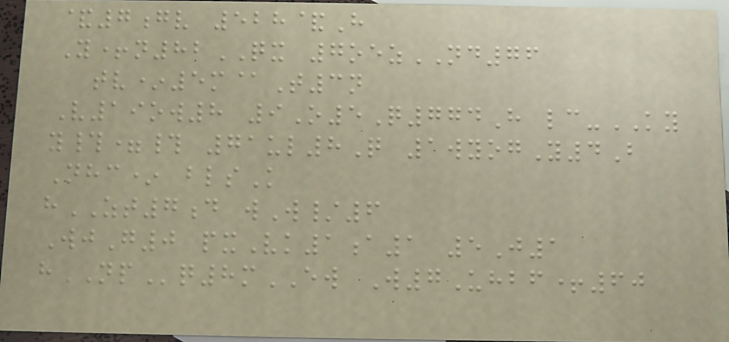&7gv 528&H
Y+n82QX 7oezND76
tv*5m@T3n
V19ow8 9O5Q774H lc-KY
y#=# 71ul8Q 1wyogY4B
Nhc* blsK
hZT7d wW/6
WjG0 pxVk1a1 5J1
hNPq8mEW W7Uhbf+60
